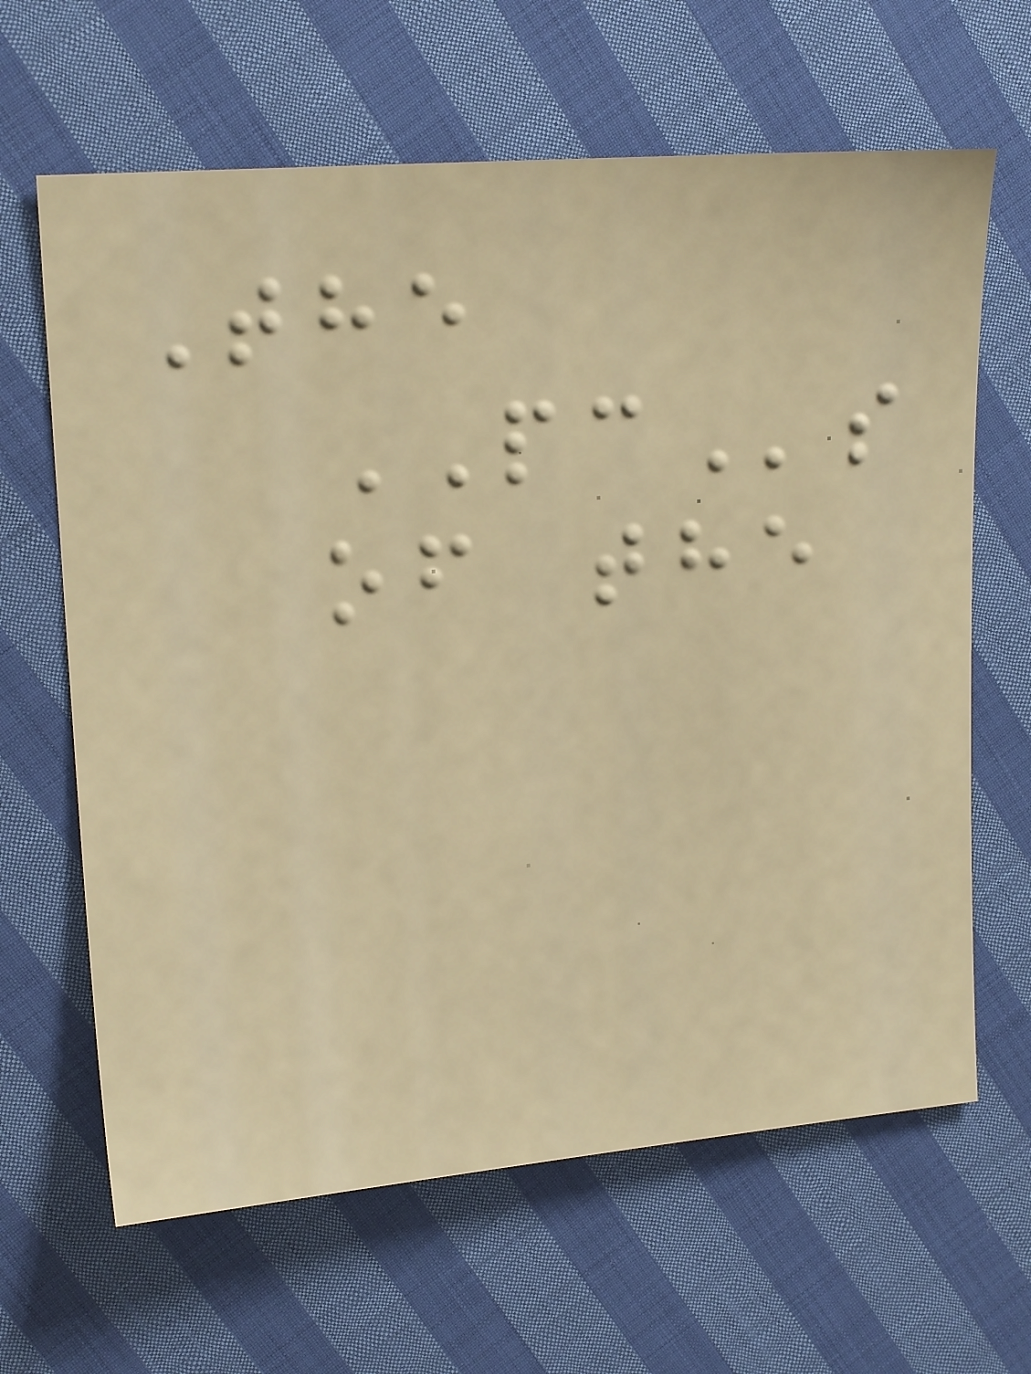The
PCs
of the
